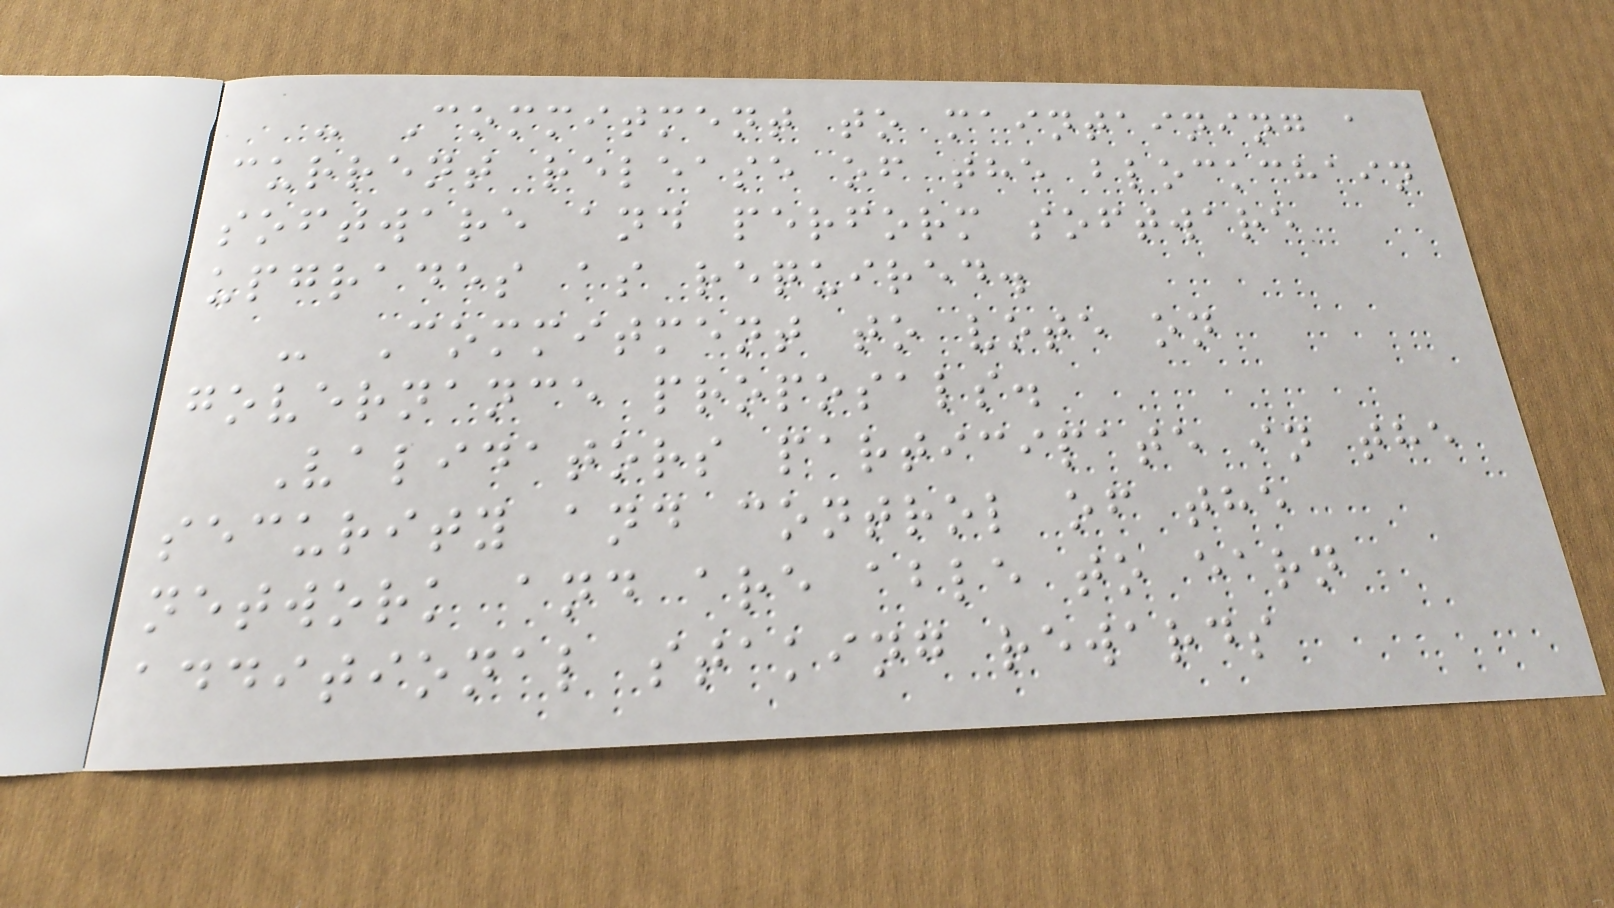- Commitment to maintaining a
current release of the blockchain
software and perform software
upgrades as required.
- Commitment to vote on
governance proposals.
Validators participate in the
security and control of the
network and are able to earn
additional staking rewards
